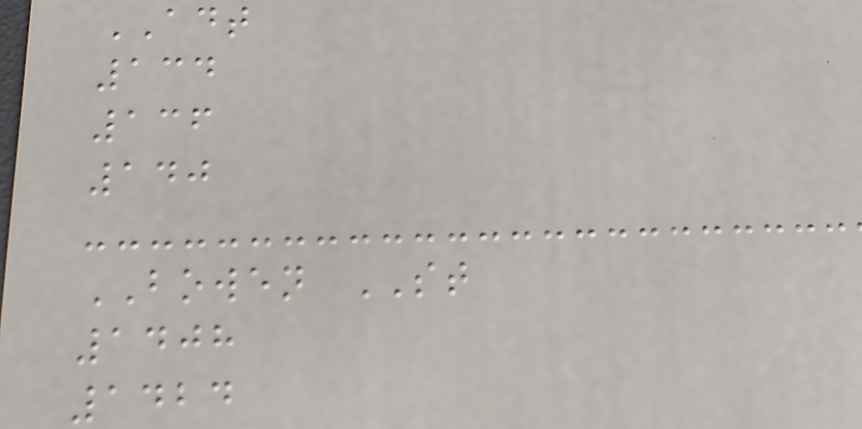ADT
134
136
140
BOWEN ST
1408
1424
